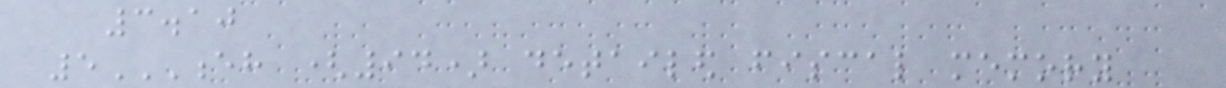3.10
5EH (94) DETAILED FISCAL MEMORY
